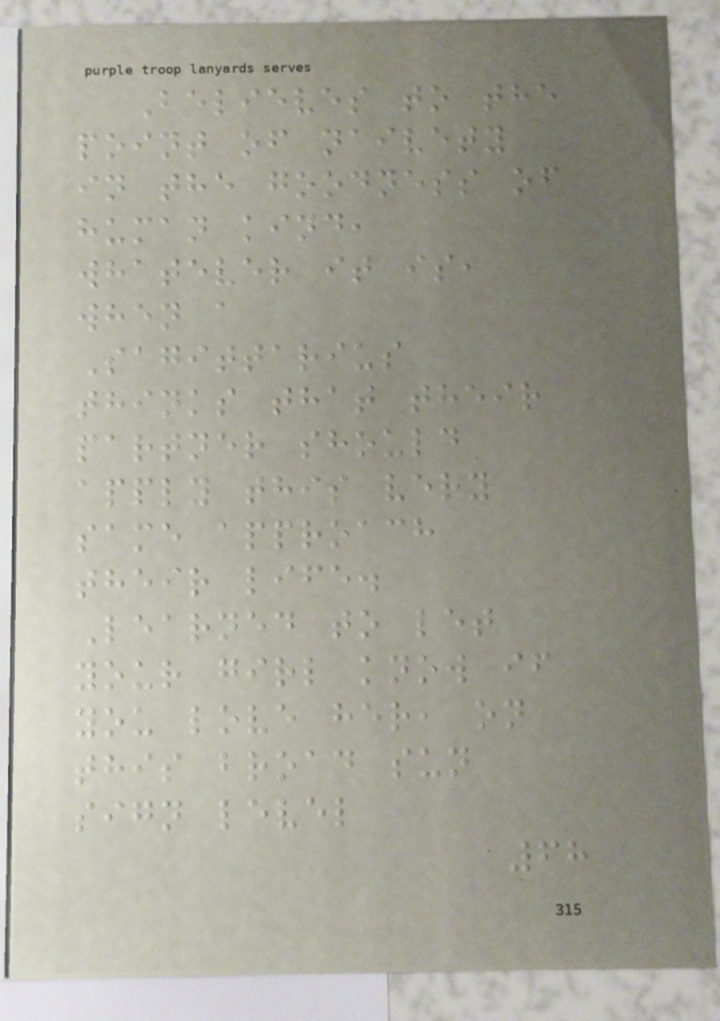Believes to the
point of naivety
in the goodness of
human kind,
whatever it is,
when a
Sagittarius
thinks that their
partner should
apply this very
same approach
their life.
Learned to let
your girl know if
you love her, on
this broad sun
sign level
68
